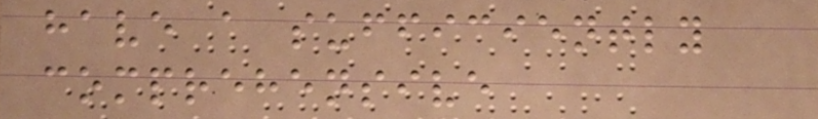have a sufficiently
comprehensive
